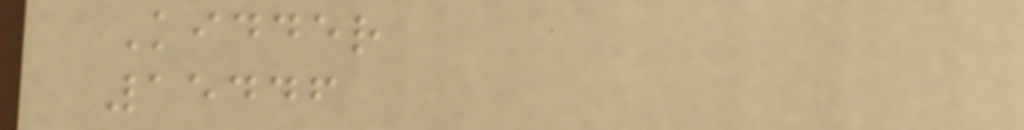Kidder
15446
